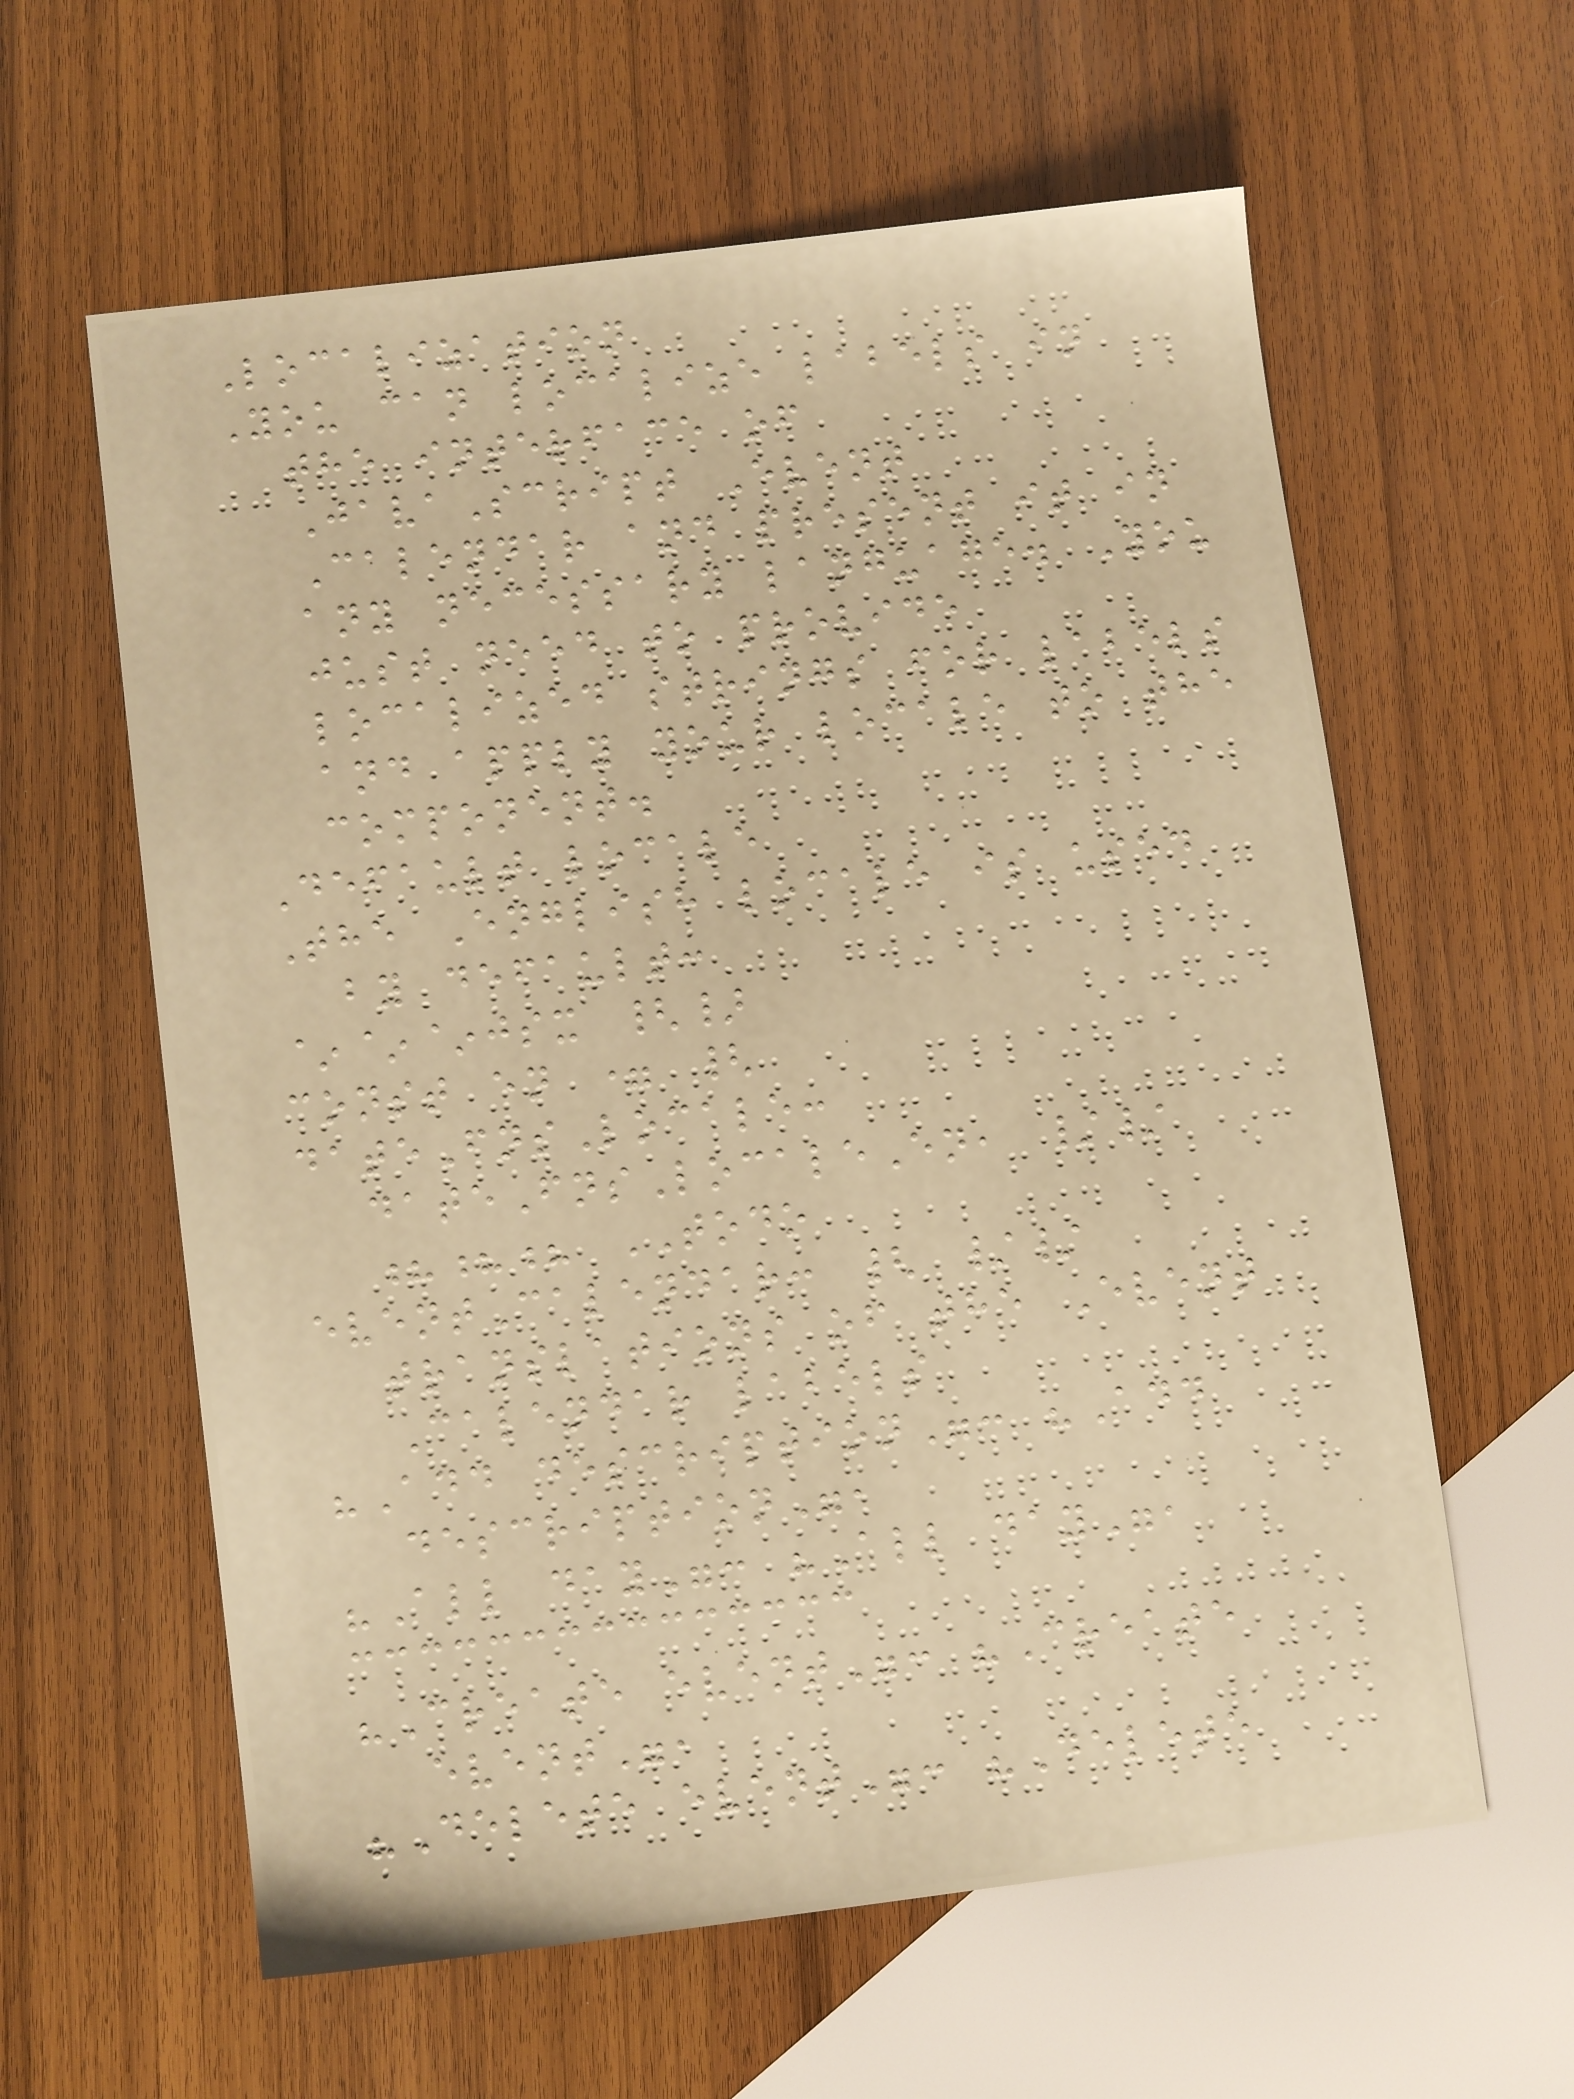Localization
You can localize labels in
the interface of
JavaScript Event
Calendar and present it in
any necessary language. You
just need to provide
localized strings for labels
and apply your locale to the
component.
Default locale
The English locale is used
by default:
~~~jsx {}
const en = {
dateFnsLocale:
dateFnsLocaleEn, //
??? TODO
eventCalendar: { //
translations of the Event
Calendar labels
"Add description": "Add
description",
"All day": "All day",
"Create event": "Create
event",
"Delete event": "Delete
